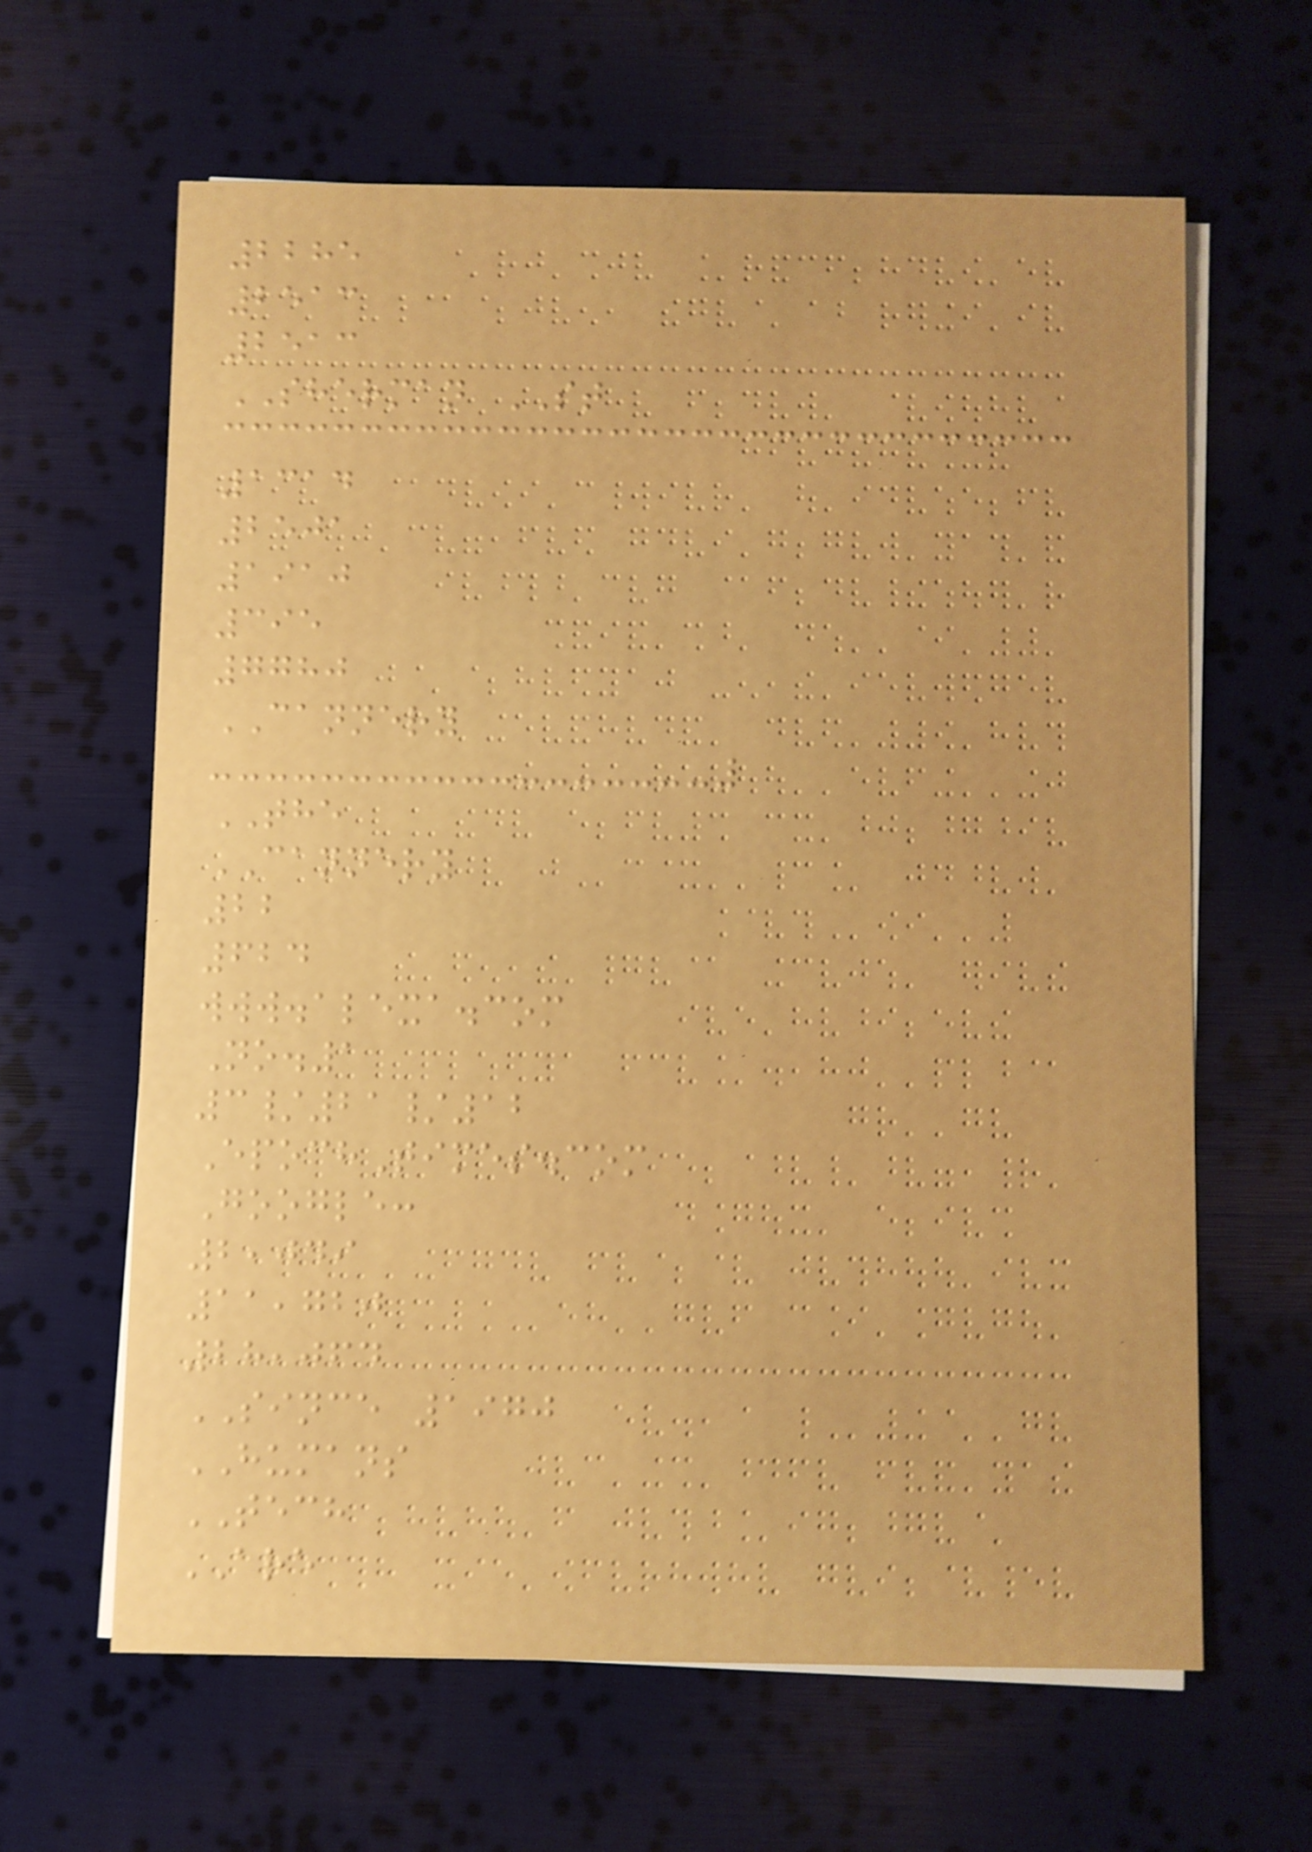2285
2513
2513
SHERMAN ST
1314
2501
1910
395
7780
CANNERY
THE
CANNERY
22
624
www.alexa.com
No.1
3/21/12
EpochTimes.com
Google:
2,049
11,720
28,064
SINCE 1970
HUMANS
TECH
ARE
